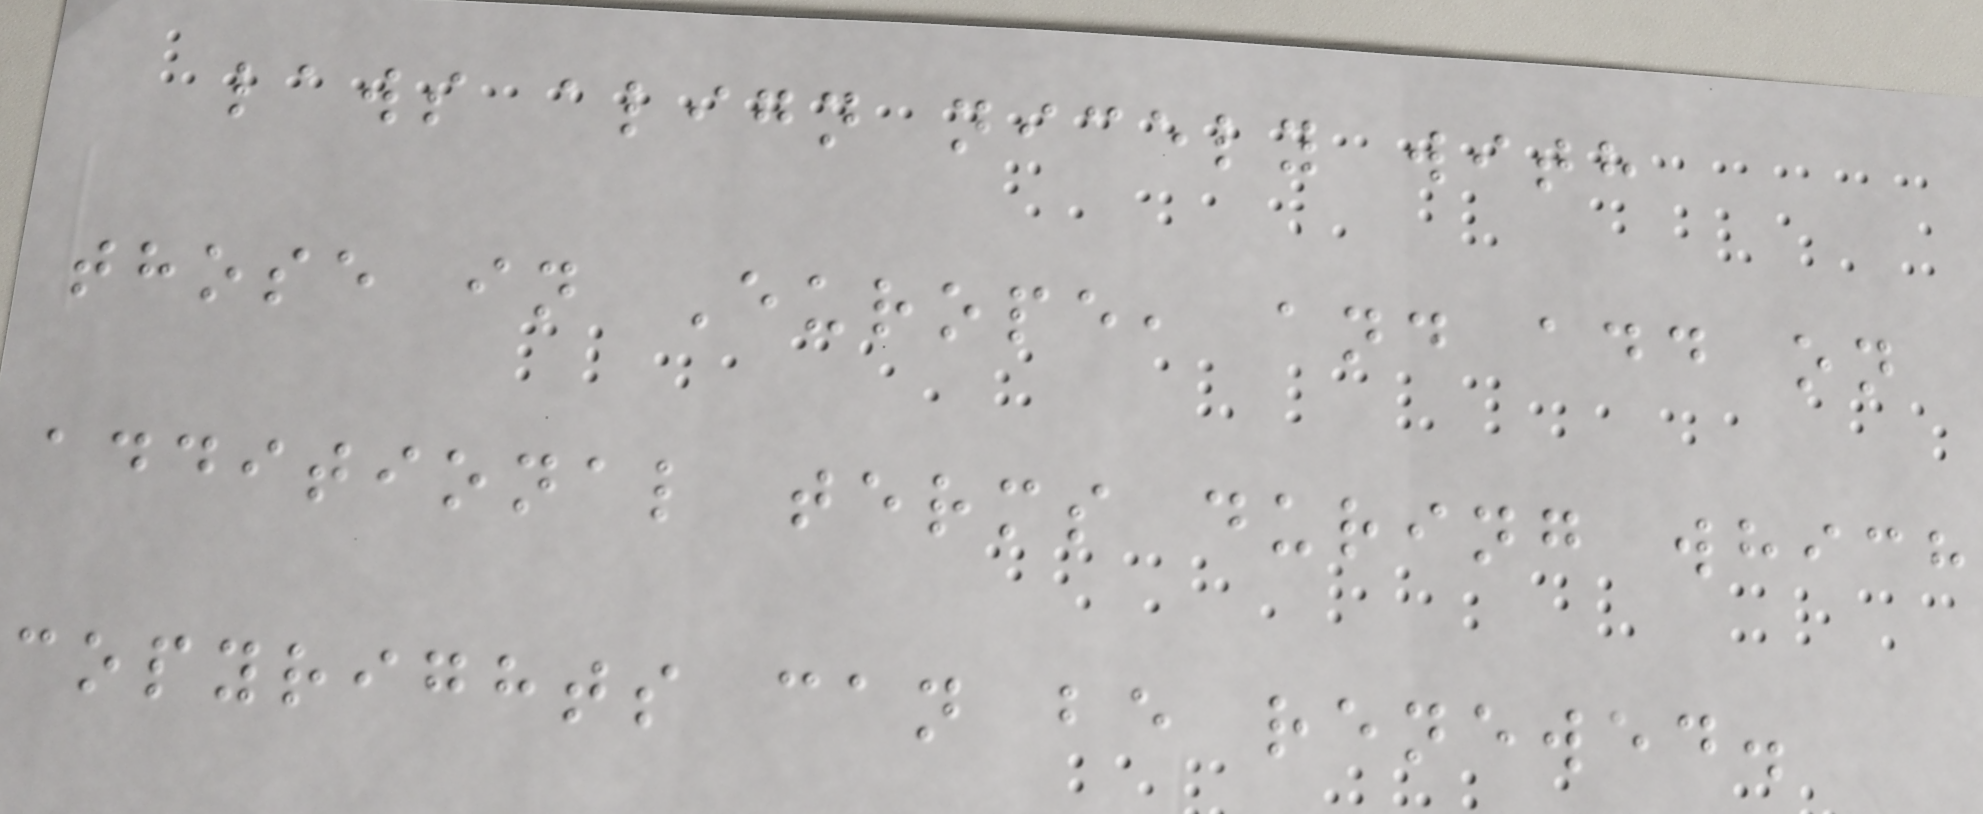laws align nicely with
those in Europe, and add on
additional terms during which
copyrights can be renewed.
